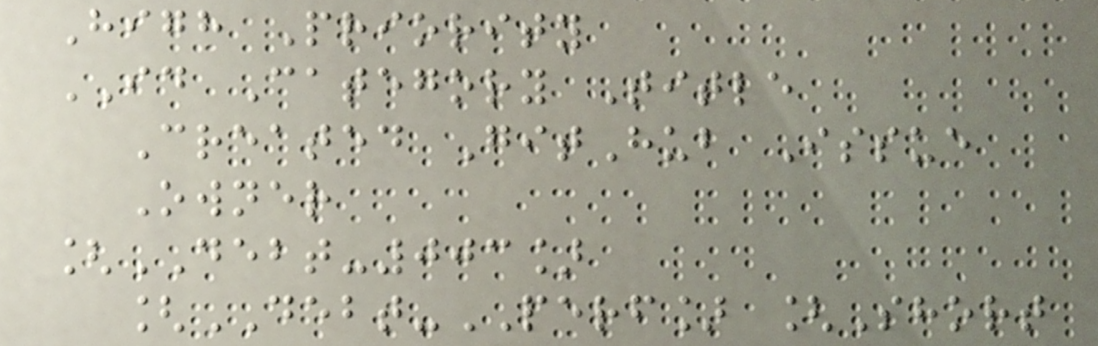High Priority
ID Category Title
Created GitHub Issue
Owner
[DEBT-003]
[DEBT-PERF] [Short
